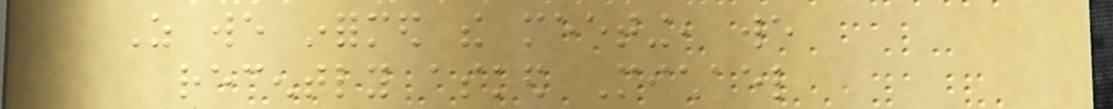As we informed the meeting, we
recently asked Michael
